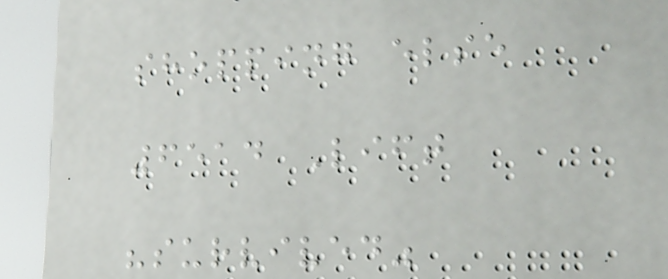shopping else
6514 Lift
"survived"
